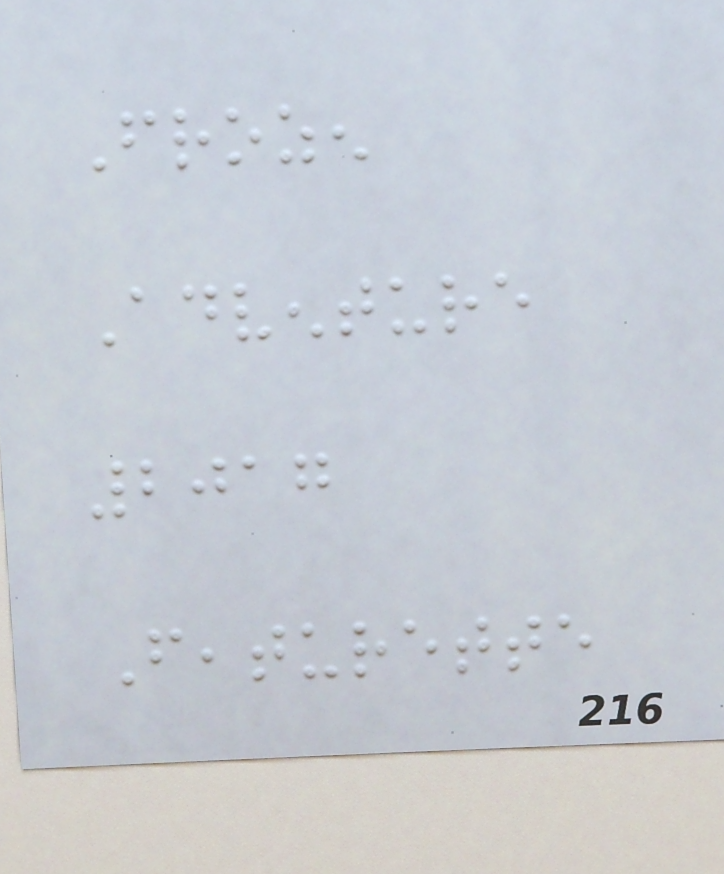Frozen
Adventure
2017
Featurette
